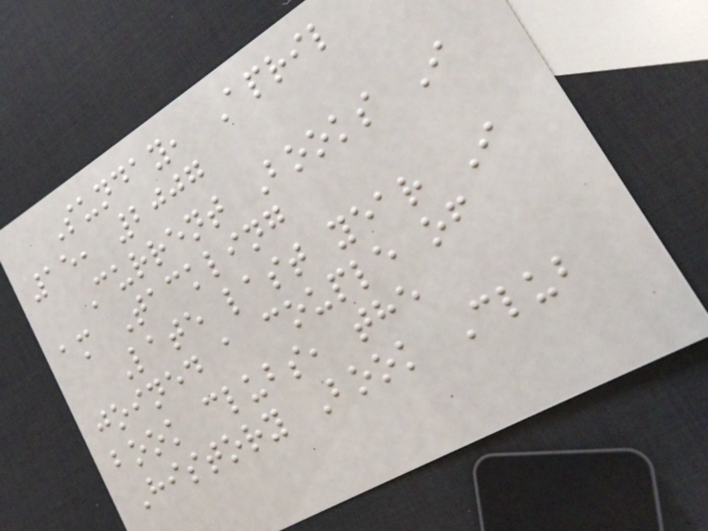Sunday, April
15, 2007
Current Books I
am Tackling
Late last year I
joined a couple of
book clubs, the
History Book Club
